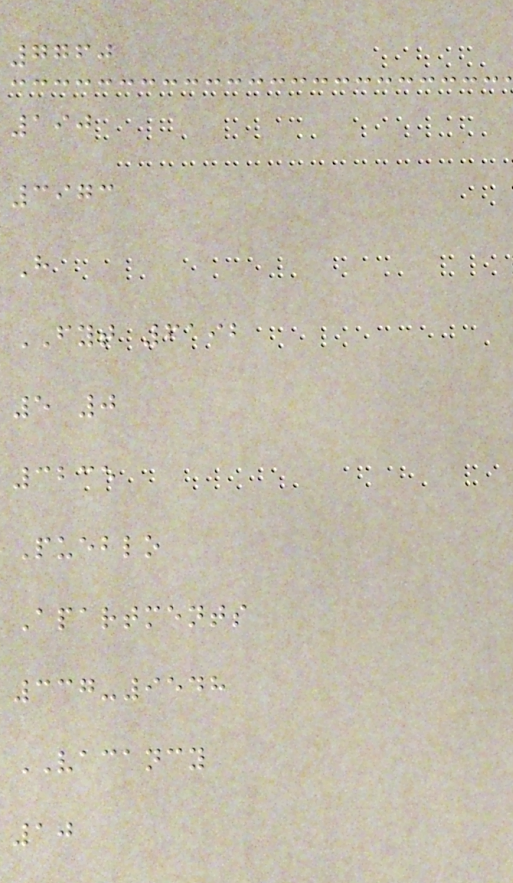7760
190
3973
H
FYT 6192
5 0
3235
Pueblo
Apartments
337-9548
VACANCY
10
